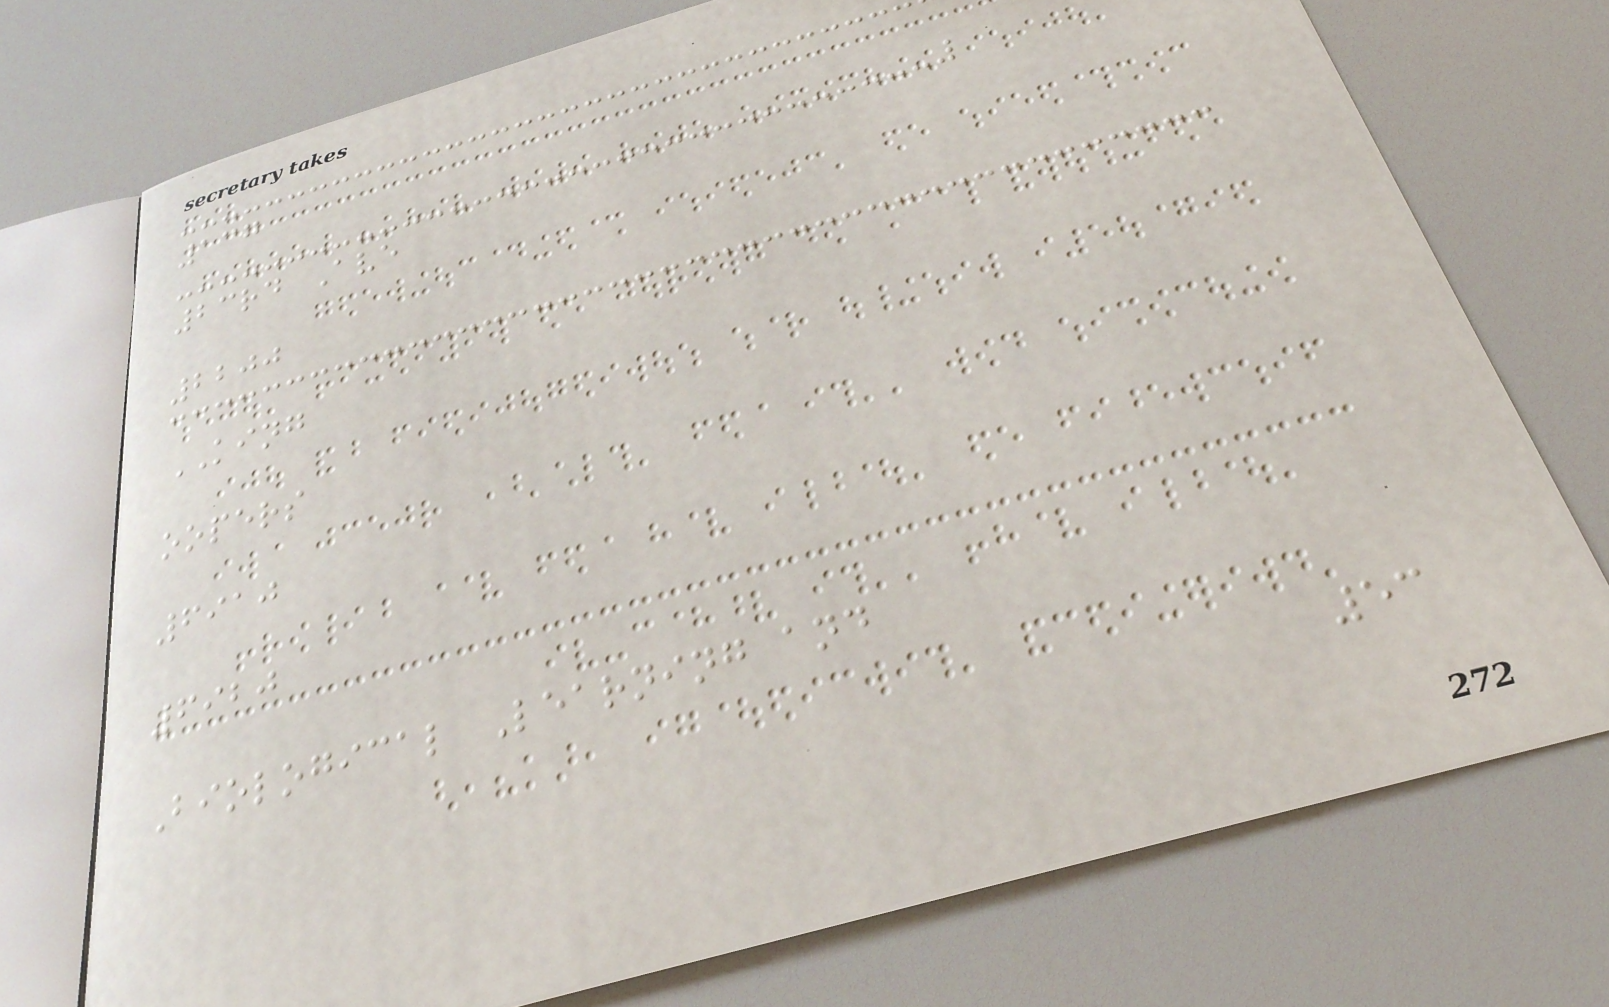137
23rd Ave
2200
KING
oopers
6910
6920
Biological Learning and
53
